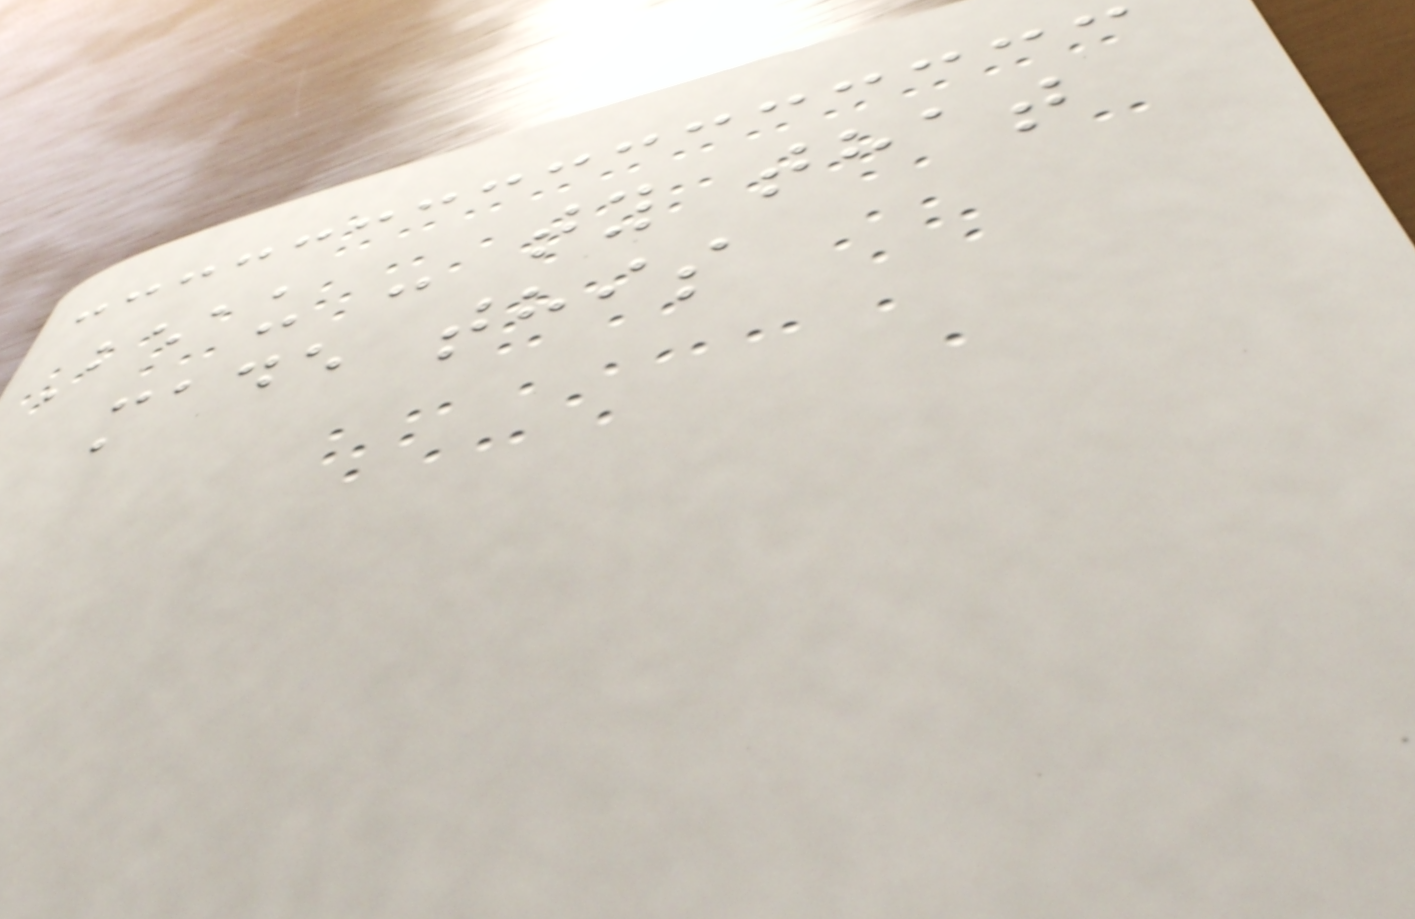Beau - ty that
made this
